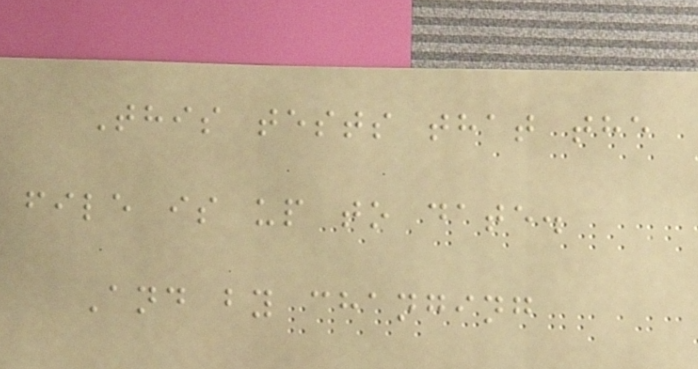This tests that the
file is up to date.
And by changing
